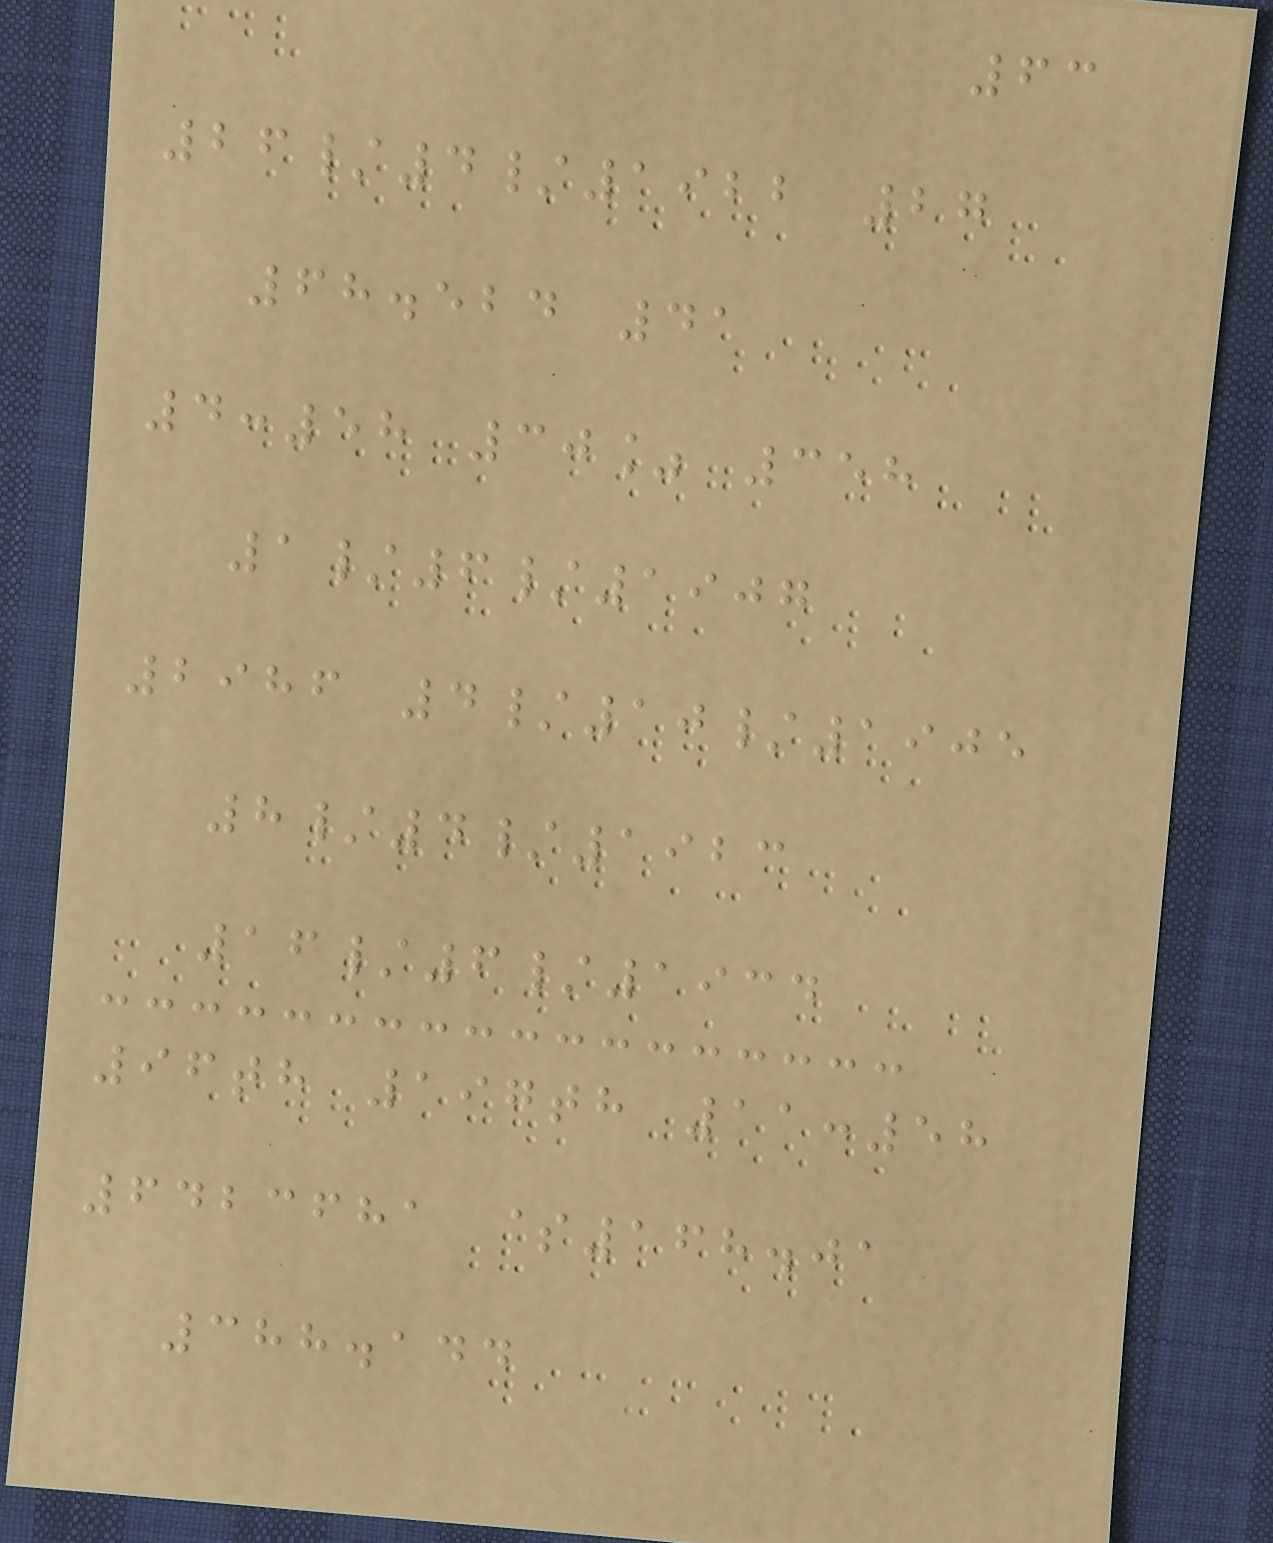63
26/4/1922 27
68.524 41
4:58 30% 358
1/6/1907
2986 4/10/1905
8/4/1923
16/6/1934
96th 197th 11:58
6423681 $168.01
388.144
